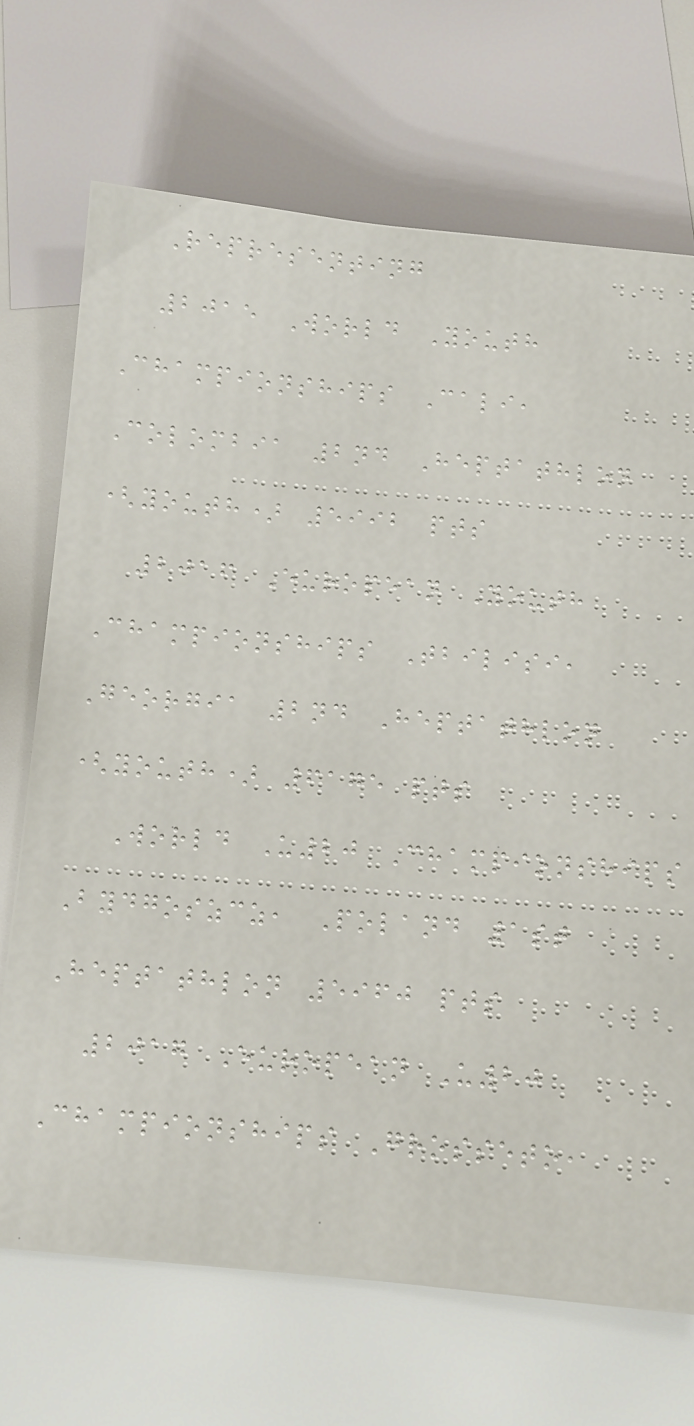Representing
2015 World Youth
Championships Cali,
Colombia 2nd Heptathlon
(youth) 5992 pts
2016 European Youth
Championships Tbilisi,
Georgia 2nd Heptathlon
(youth) 6175 pts
World U20 Championships
Bydgoszcz, Poland 1st
Heptathlon 5960 pts
2017 European U20
Championships Grosseto,
